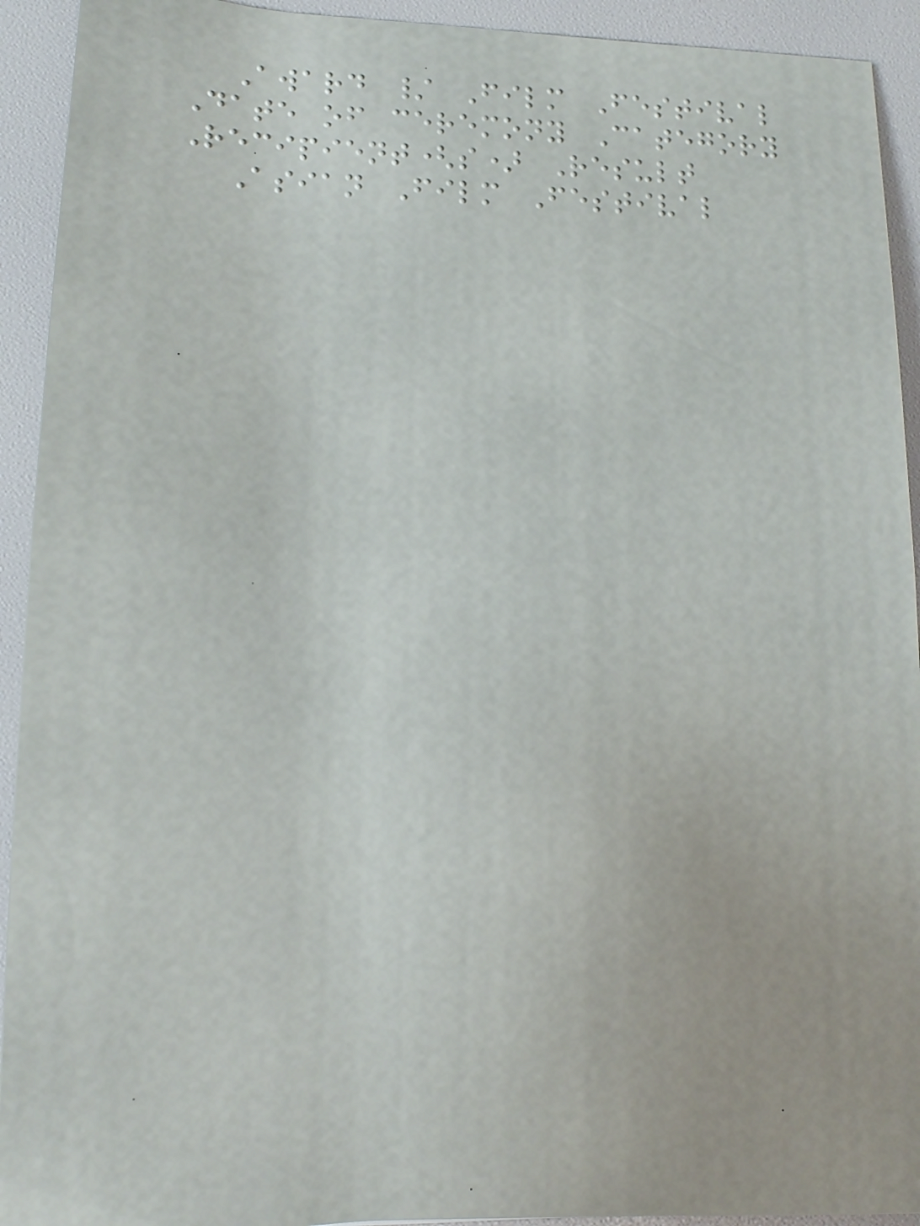Award / Film Festival
Date of ceremony Category
Recipient(s) Result
Asian Film Festival
